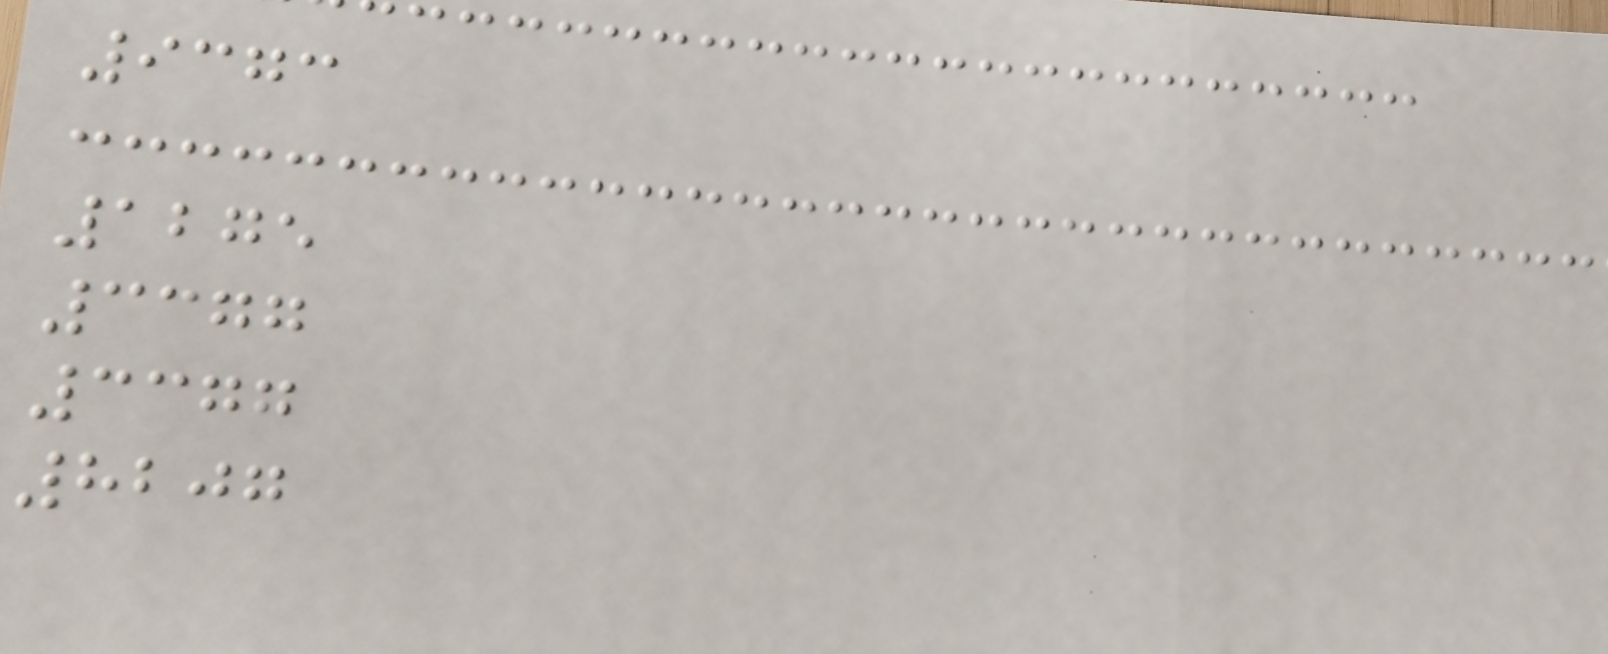9373
1275
3377
3377
8207
